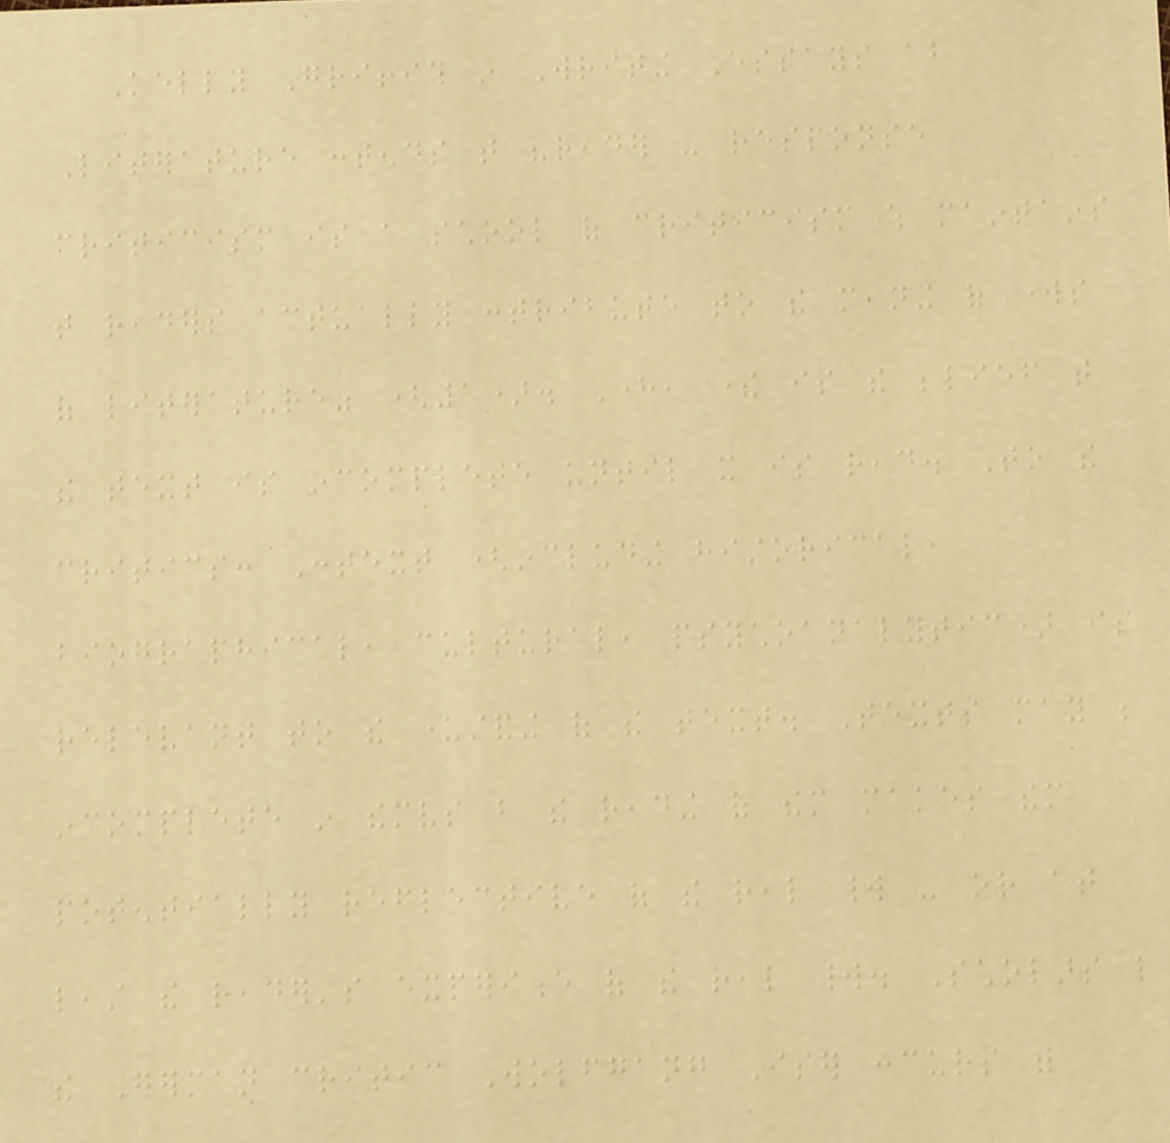Kelly Griffith in Writing Essays about
Literature contends that "reader - response
criticism is a school of criticism which maintains
that readers actually contribute to the meaning of works
of literature" (1). Here, there is the belief that
the text is incomplete until it is read. To the
critics: Context (including historical,
biographical, cultural, psychoanalytic) is
relevant to the understanding of the text. Texts may be
incomplete in themselves but the reading of them makes them
potentially reflective of the real world - or at
least the reader's experience of the real world. Scholars like
the German critic Wolfgang Iser concurs with
